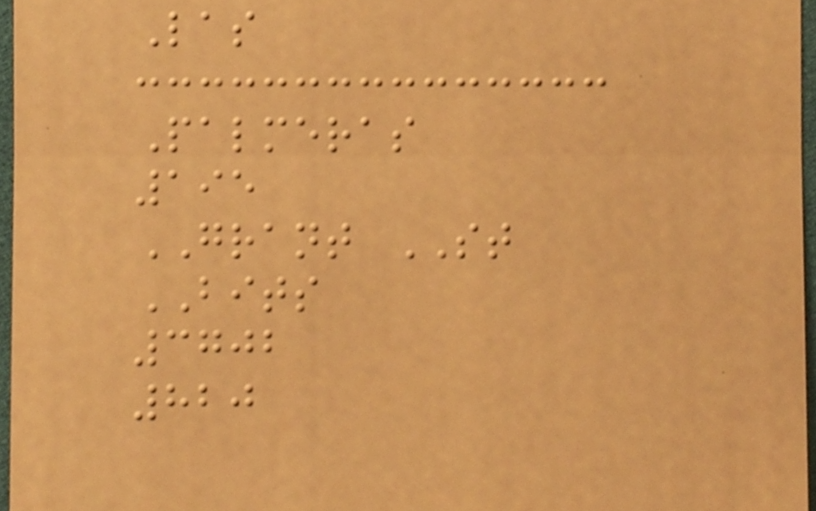Las
Palmeras
195
GRANT ST
BITS
3702
820
